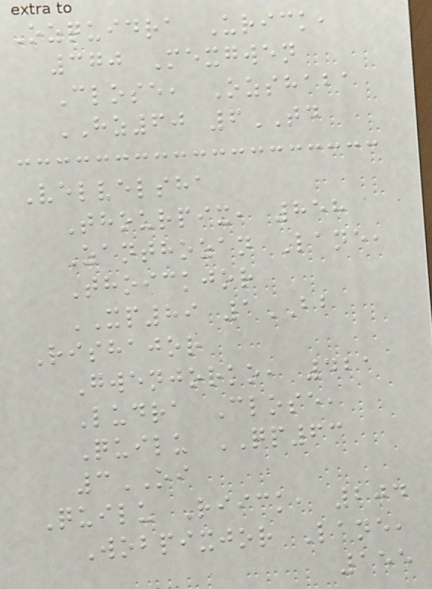Ozquidra Urick,
370 Mexgwen
Close, Ozshaba
HZ60 6TD
Velvelsha
Thourpix, 858
Zanthozan Lane,
Thoickjor
XP89 1BB
Rishajor
Gwenjorko, 421
Ludra Close,
Quilu QP63
3OI
Quilu Riick, 204
Wobpixjor Lane,
155
